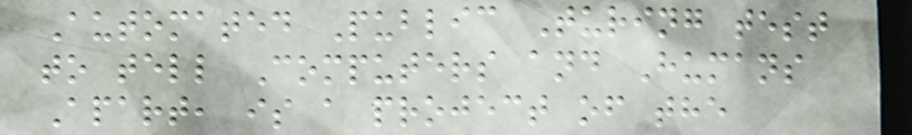Automated Public Turing test
to tell Computers and Humans
Apart, is a project of the
